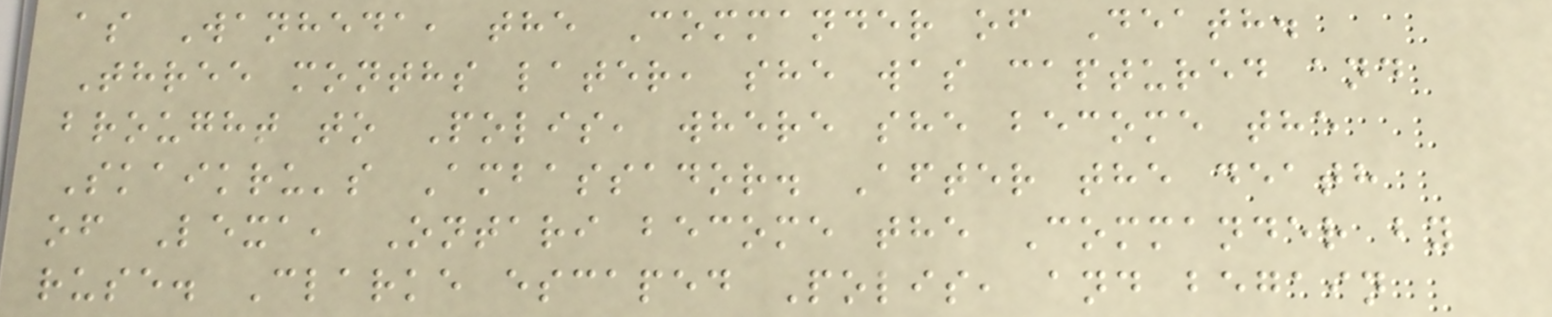as Wanheda, the Commander of Death.
Three months later, she was captured and
brought to Polis, where she become the
Skaikru's Ambassador. After the death
of Lexa, Ontari become the Commander by
ruse. Clarke escaped Polis, and begain
